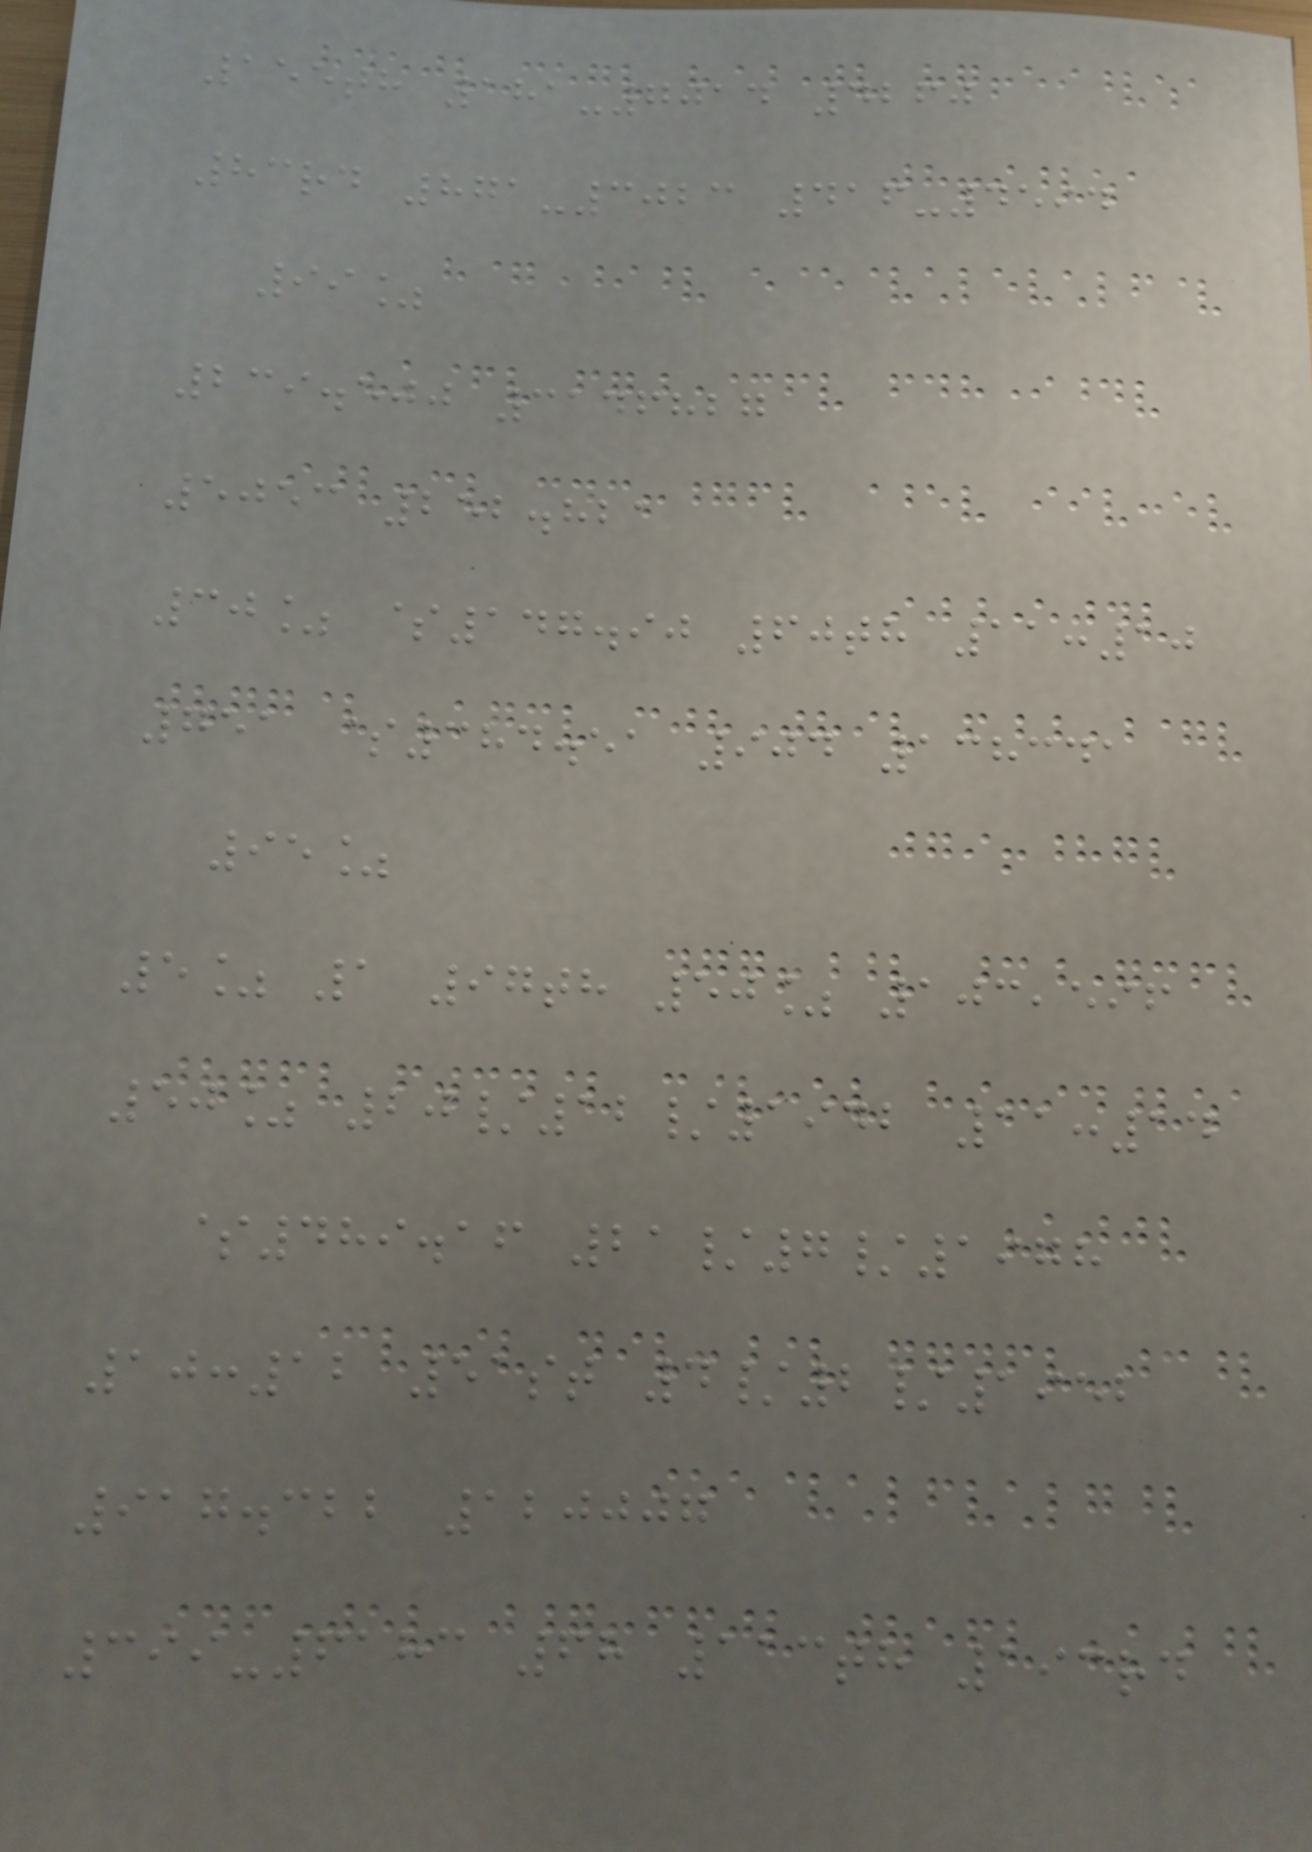155th 181-7014 4260
83rd 871-3023 416-4594
99%
239.500 3146827
5053 252.821
30% $147.90 60th 11:10
751 $384.51 904 138341
95%
5% 1 97th 50% 103,596
50% 20/12/1942 11:14
$489.16 21/7/1978
10:12 51st 4/2/1952
917.322 120007
399-6183 68 113th 193rd
